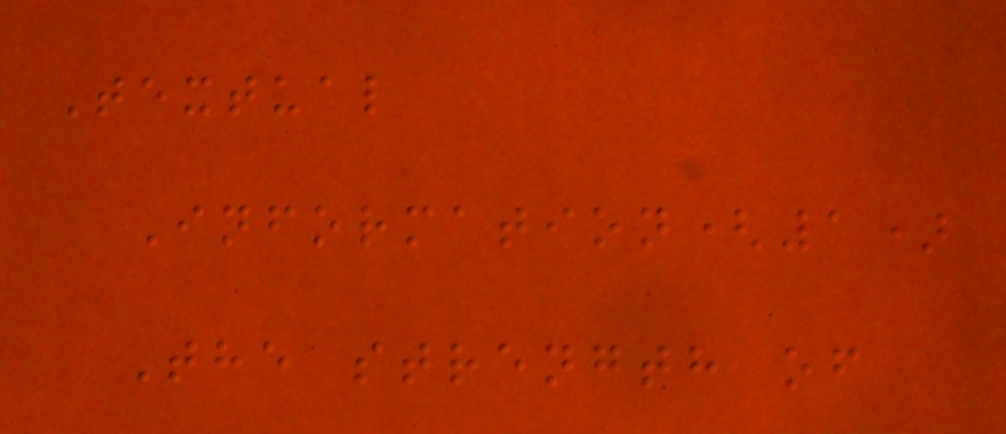Textual
Information(1)
The strength of
